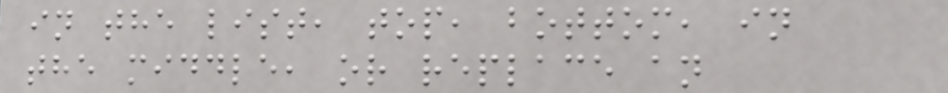in the list, top, bottom, in
the middle, or replace an
